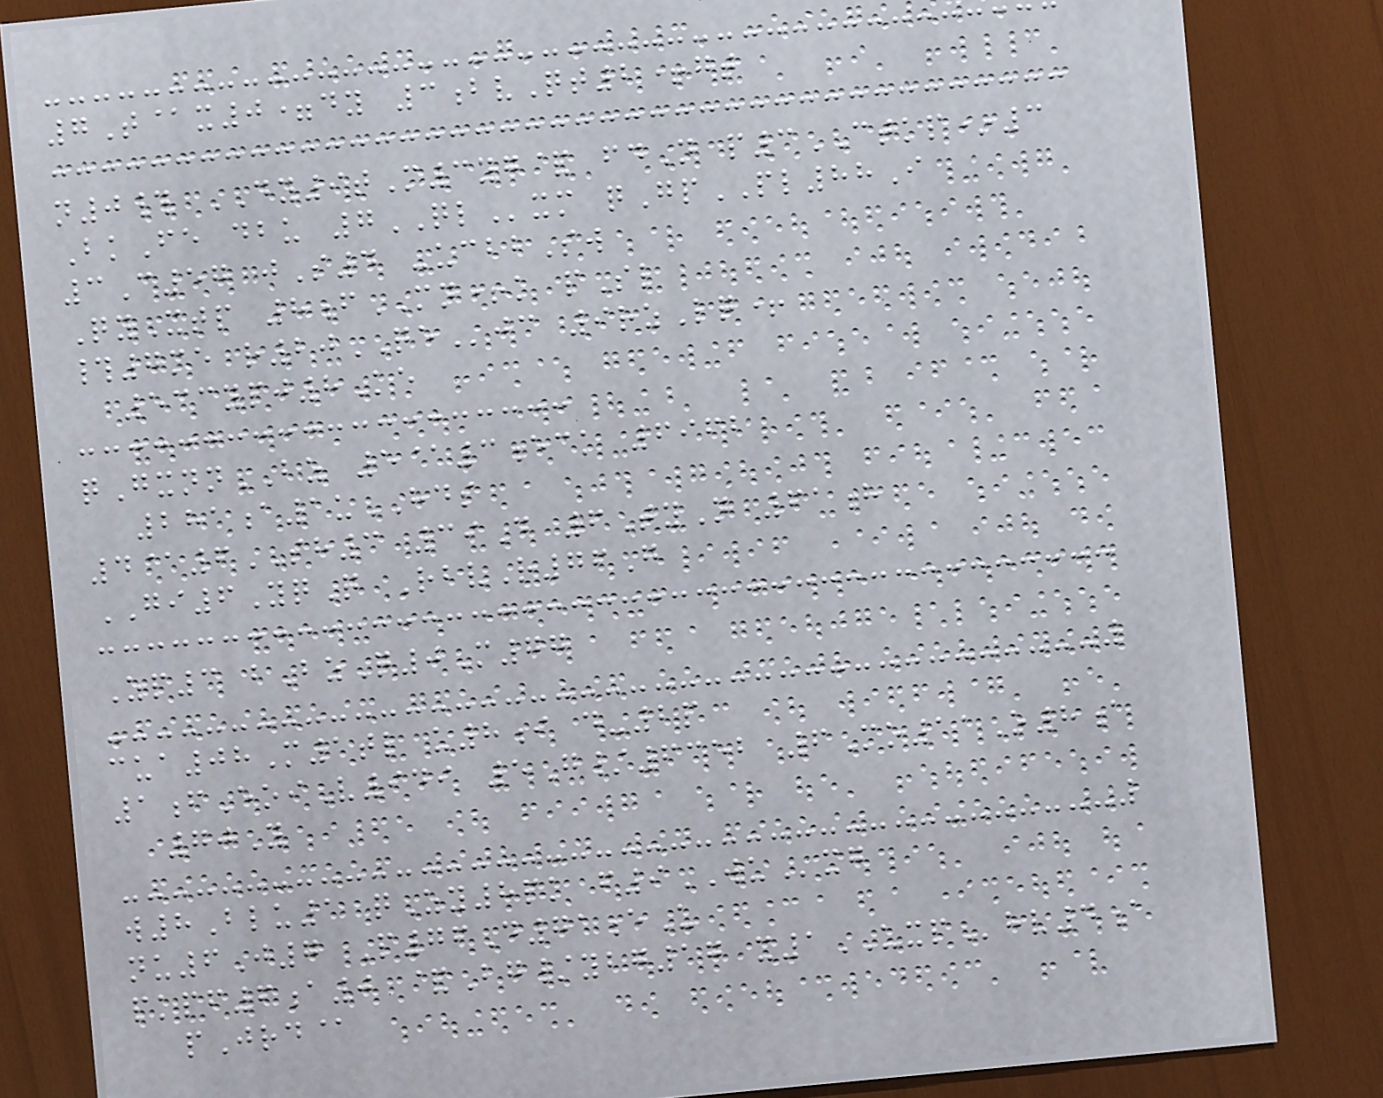7T@x0=dy 3bvQt2+gt
n0# DY9tM3yg& fdN p3CTKP*3
BkFe dbu 7QLxm qGpPL88I
3C57 jS4 -ucbbSw
QyXtp 8fMN+k pSl
#7me r20QEjc 9rzLq+
533ypj8Ke
qGxnnBZ 5@3eck 6962
281a1uHDS
4@6SH3 39D 6TyN 61h
GI6YqQ RbvR76G
Zp3 bBzQ0M77
cua08M1tl u8i d-2p
1fEoiV949 5G/6352 6Mo11O8a
70Y
w8Blu1 qZy8pk f9WUxg
nu6J7 P76D71eU
pkpf6a0 &Bg/ybg17 x1UXPhv4a
pJrd@
